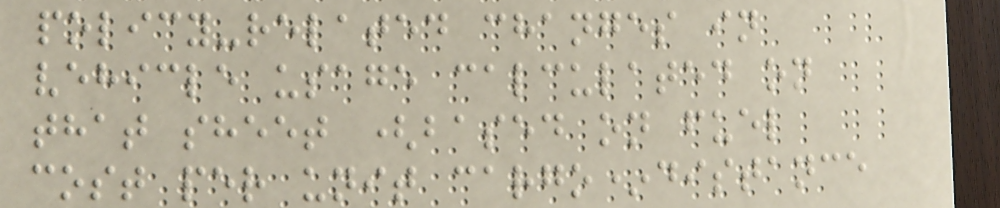policy-related changes in
vehicle usage calculated on
that sheet (based on fuel
cost per unit cargo*distance
